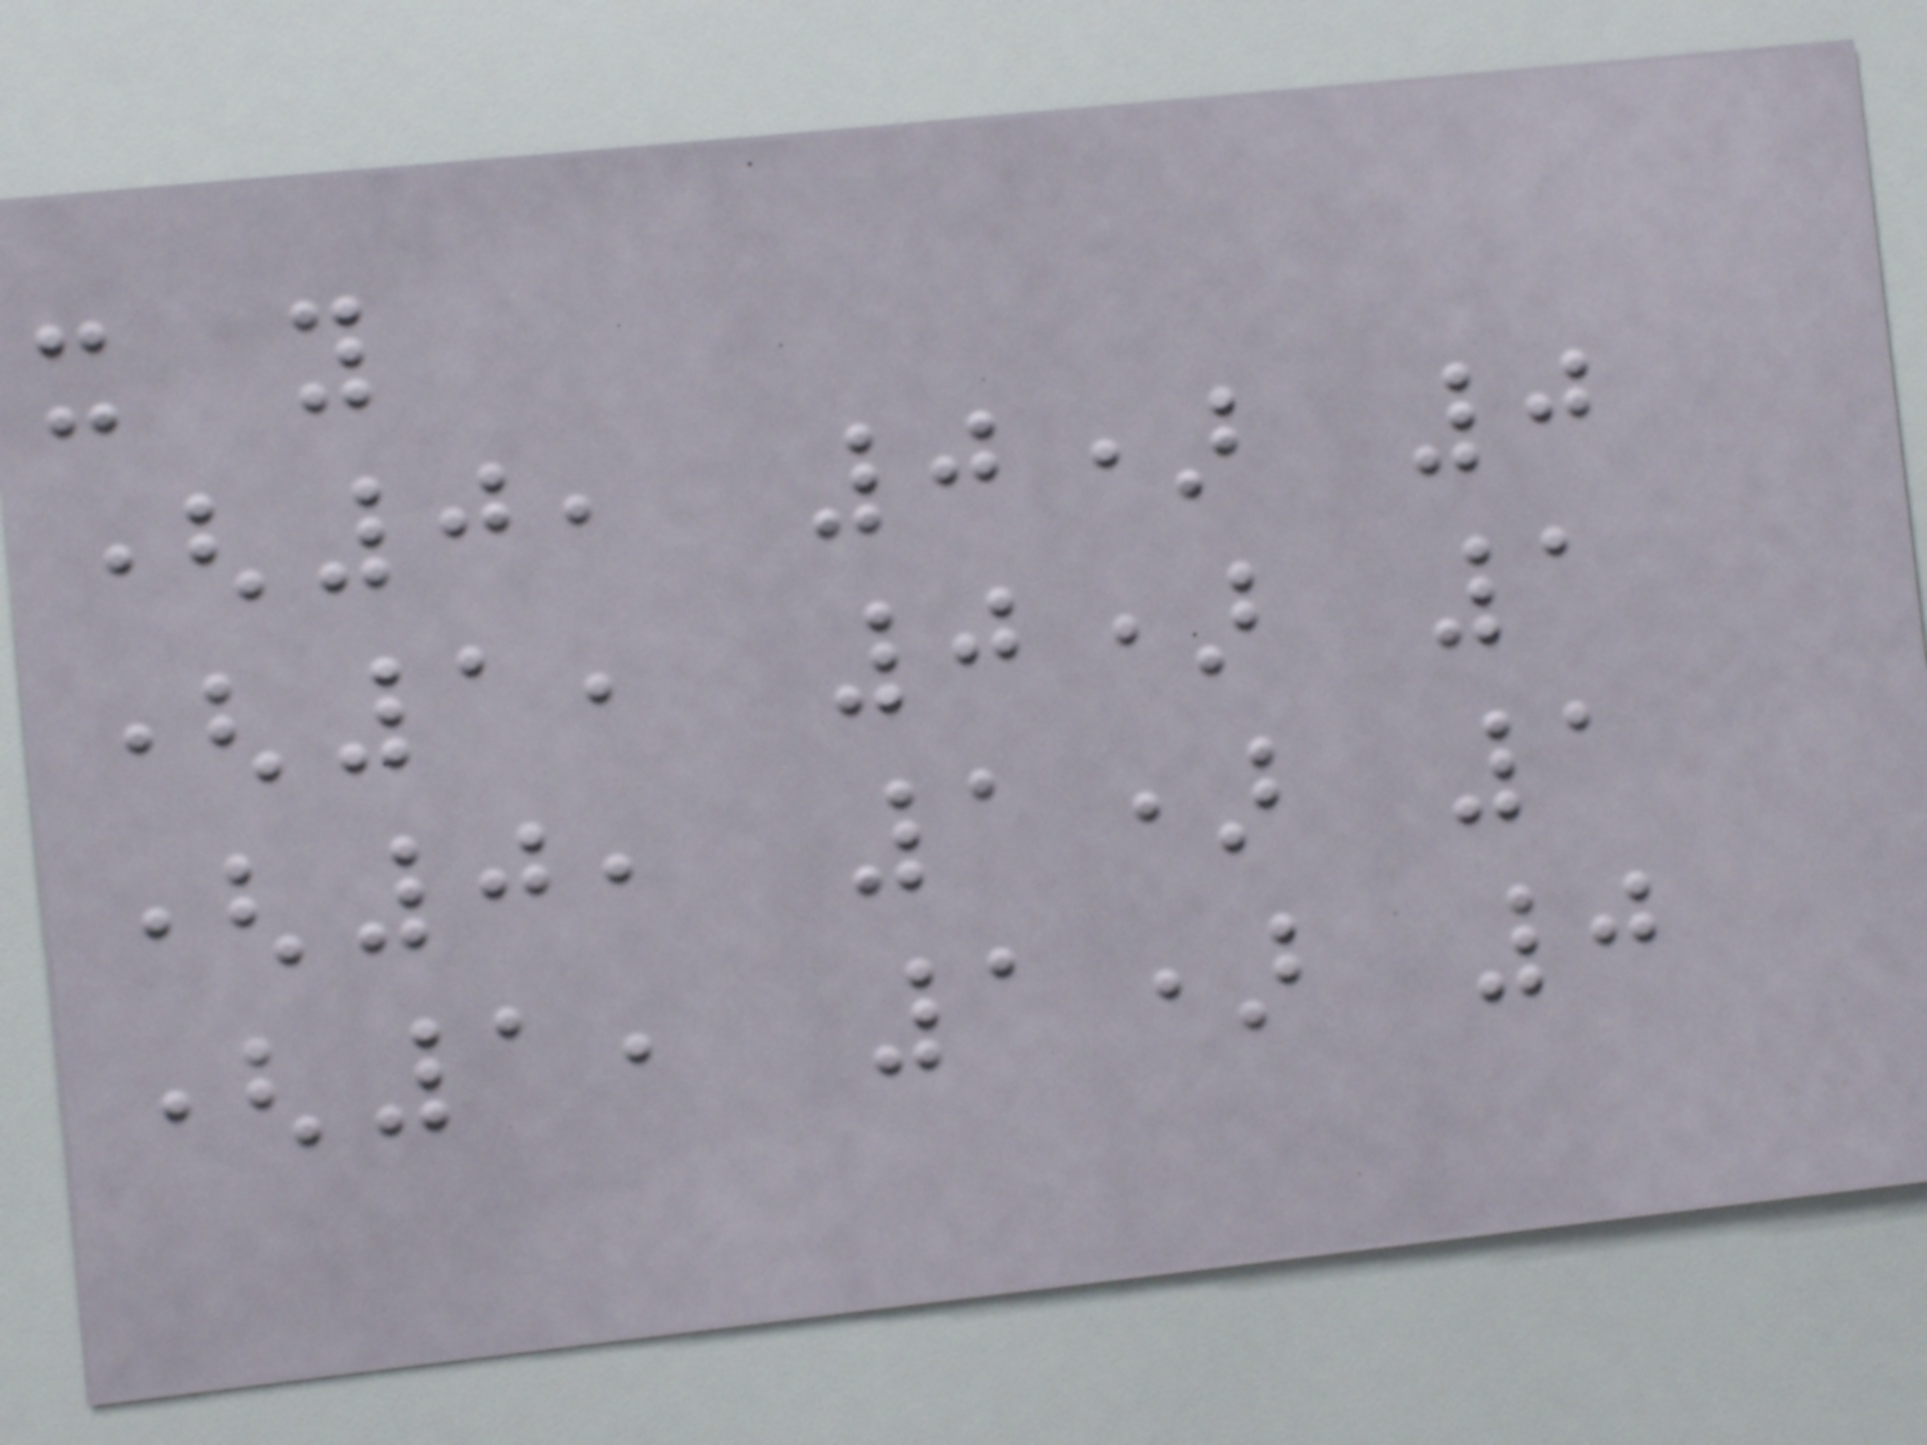x y
(0, 0) 0
(1, 0) 1
(0, 1) 1
(1, 1) 0
